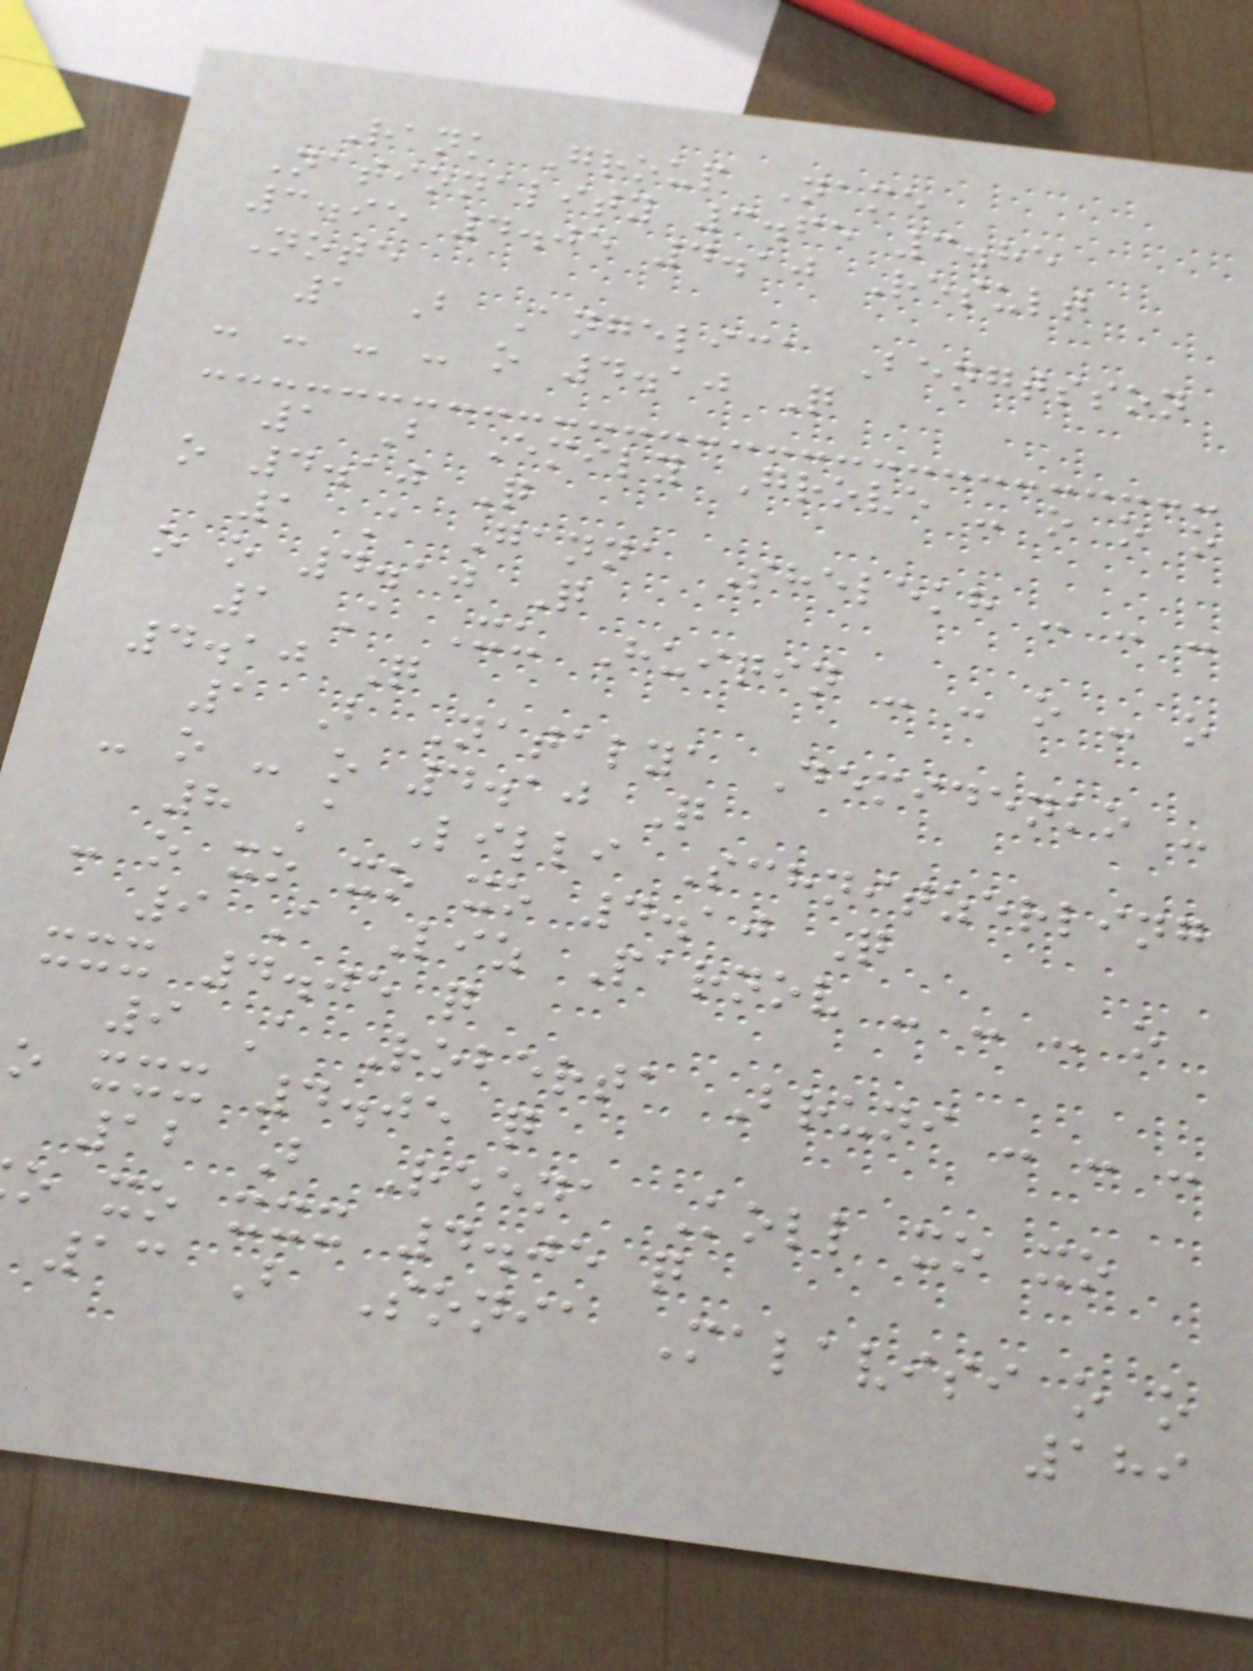Rank Group Name
Nationality 3.65 3.85
3.95 4.05 4.10 Result
Note
1 B Angelica Bengtsson
- - - - o 4.10 Q
1 B Emily Grove - o o o
o 4.10 Q
1 A Ganna Shelekh - - -
o o 4.10 Q
1 A Xu Huiqin - - o - o
4.10 Q
1 B Natalya Demidenko -
- o - o 4.10 Q
8 A Lilli Schnitzerling
- o xo xo xo 4.10 Q
9 A Liz Parnov - - - o
xxx 4.05 q
9 A Roberta Bruni - - -
o xxx 4.05 q
12 B Reena Koll xo xo
o xo xxx 4.05 q
13 B Sonia Malavisi o o
189
